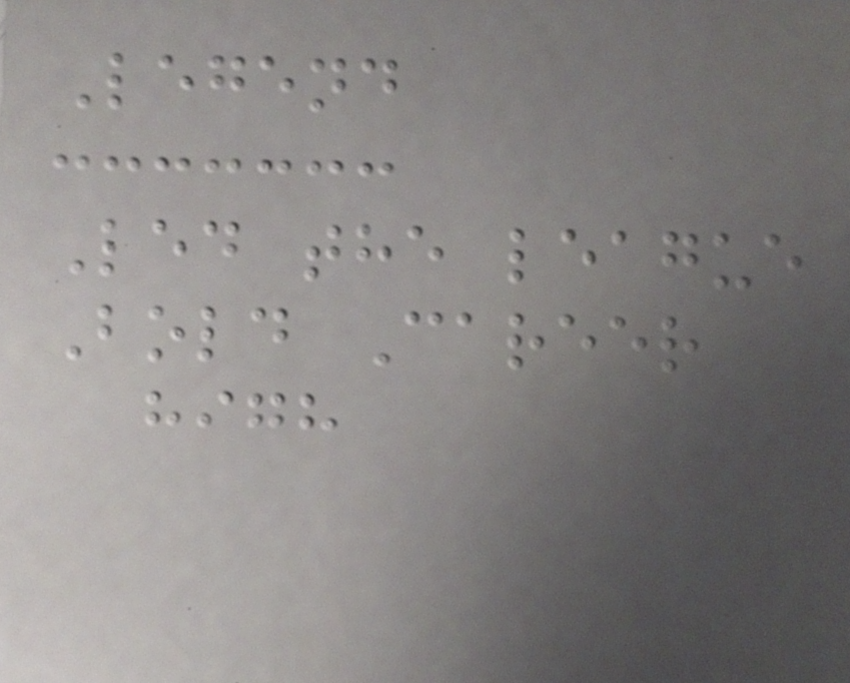Legend
Led the league
Bold Career
high
